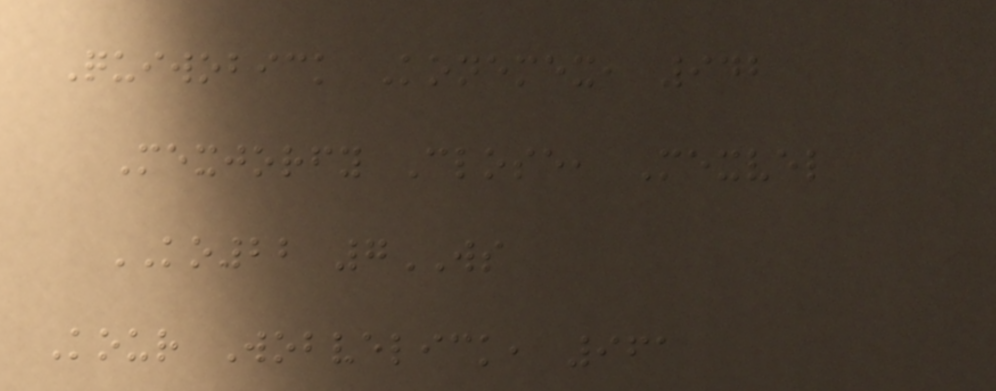Quiwobick Konemex, 942
Mexjorfy Close, Mexvel
KO22 7WS
Kour Wobvelick, 961
